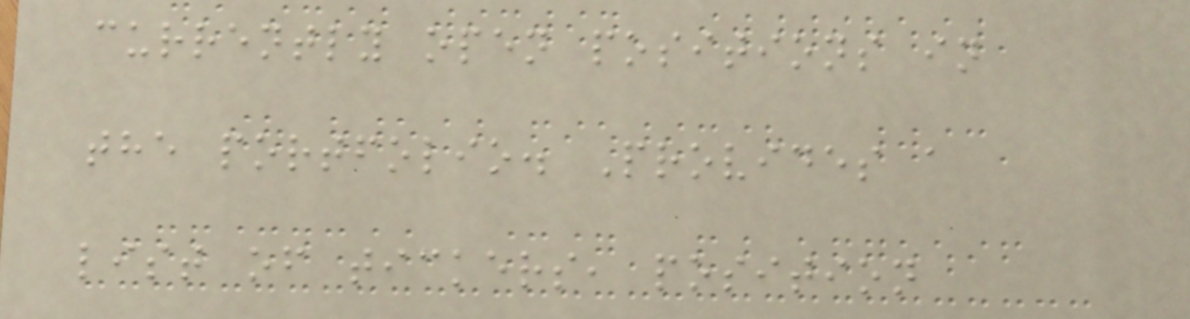currently open positions in
the portfolio. Provides a
list of tickers, position
